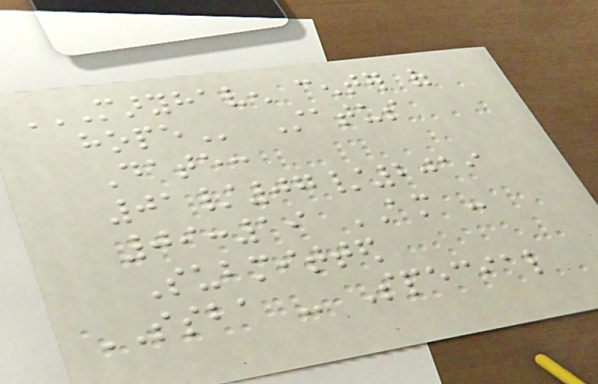MARYHAVEN CENTER OF
HOPE Status
Date:
01/07/2019
09:19 AM -
Submitted
SSBA - Special
